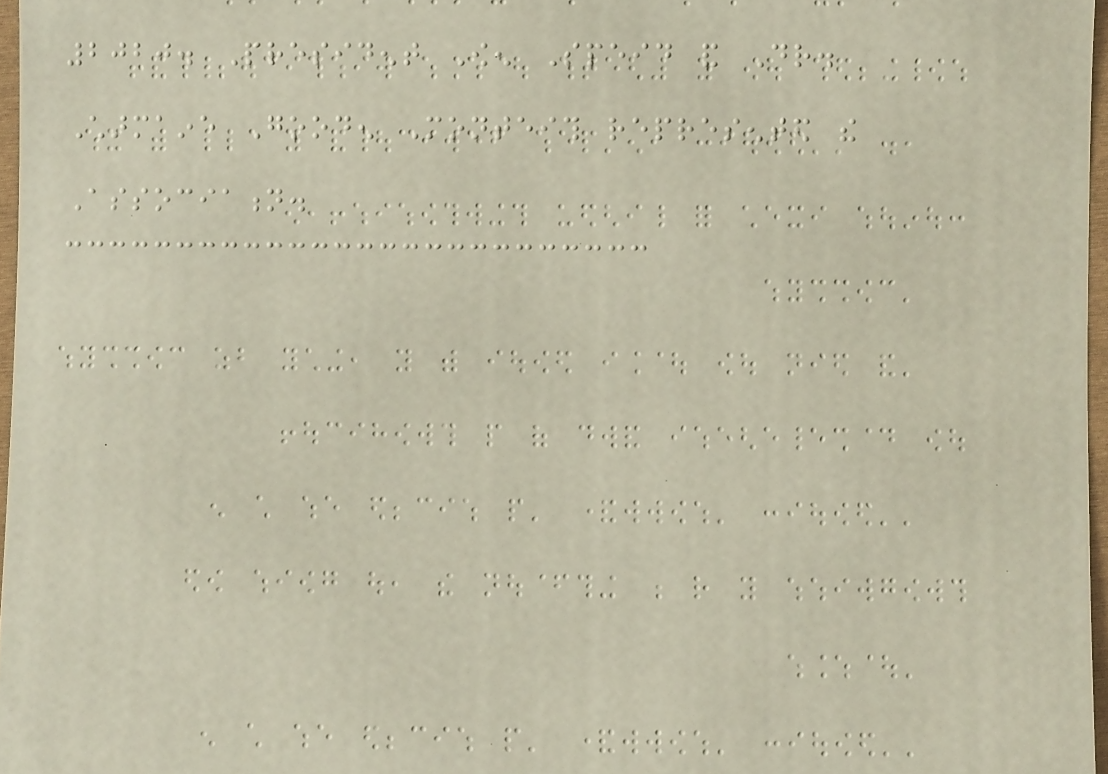2020. President Owen Speid and Dr.
Charmaine Gooden Monteith represented the
Association.
